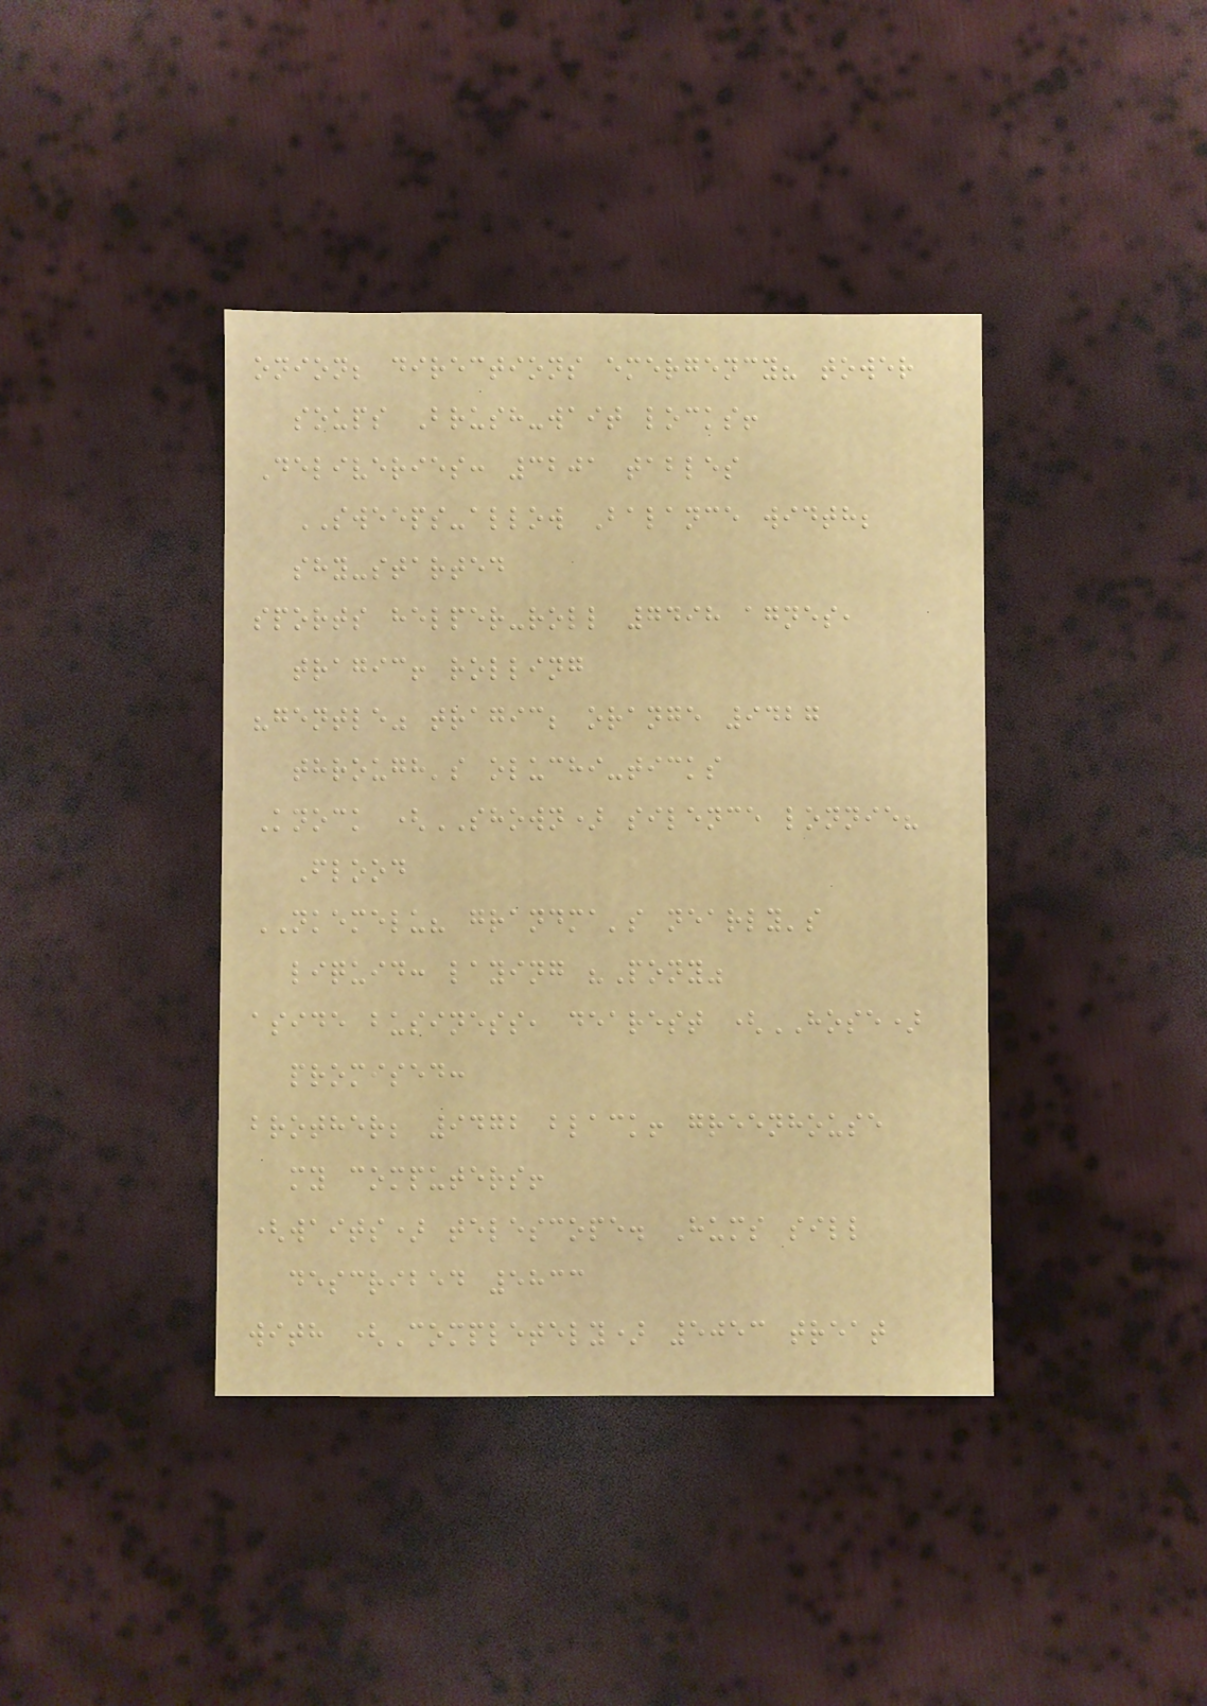onion; directions emergency? tower
soups Brush-wait locks!
Deliveries: 3201 tables
SWEEPS-allow Balance width;
shy-started
sports helper-roll 7498 agnes,
tragic! rolling
"gentle" tragic; orange 9427
through's oluchi-ticks
Knock (SHOWN) silence lonnie?
Flood
NKEMELU? grandma's nearly's
liquid: laying "Pony"
aside business, dearest (HOSE)
promised:
brother; 9472 black! greenhouse
my computers!
(waits) telescope. Hums sill
described 5833
with (Completely) 5053 treat
